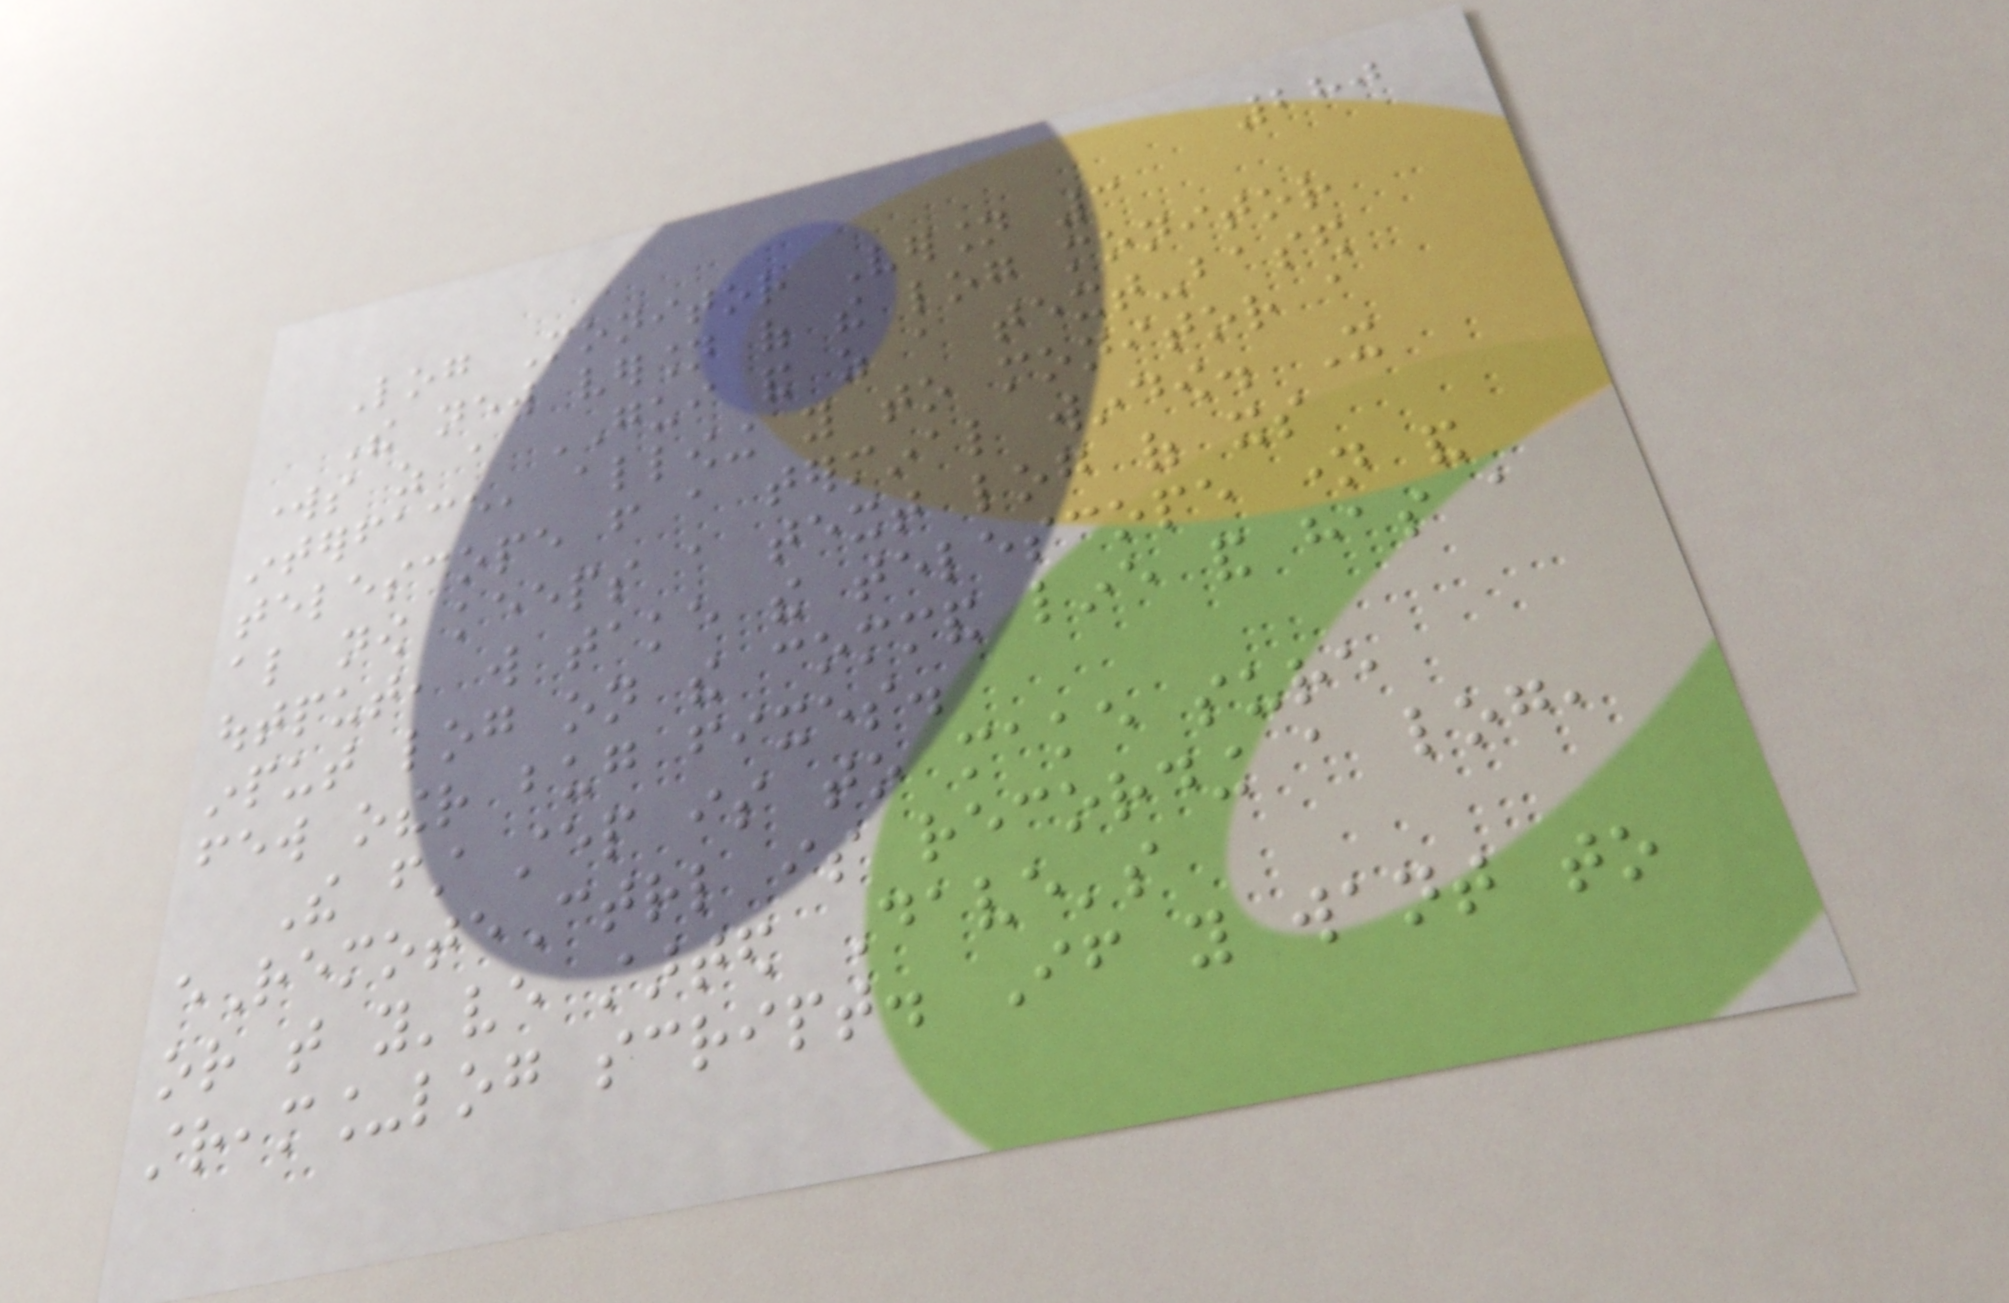280
Log Monitor Version 3
The new version of the log monitor
works as a GUI and as a text-based
interface, allowing you to monitor a
telescope from a terminal window. It
also now keeps a text log of its
output, will take the telescope name and
input log on the command line and has a
few other bug fixes.
The first step is to make sure
eRemoteCtrl is recording a log,
or that you've started Dave's
stream_log script. If you want to
